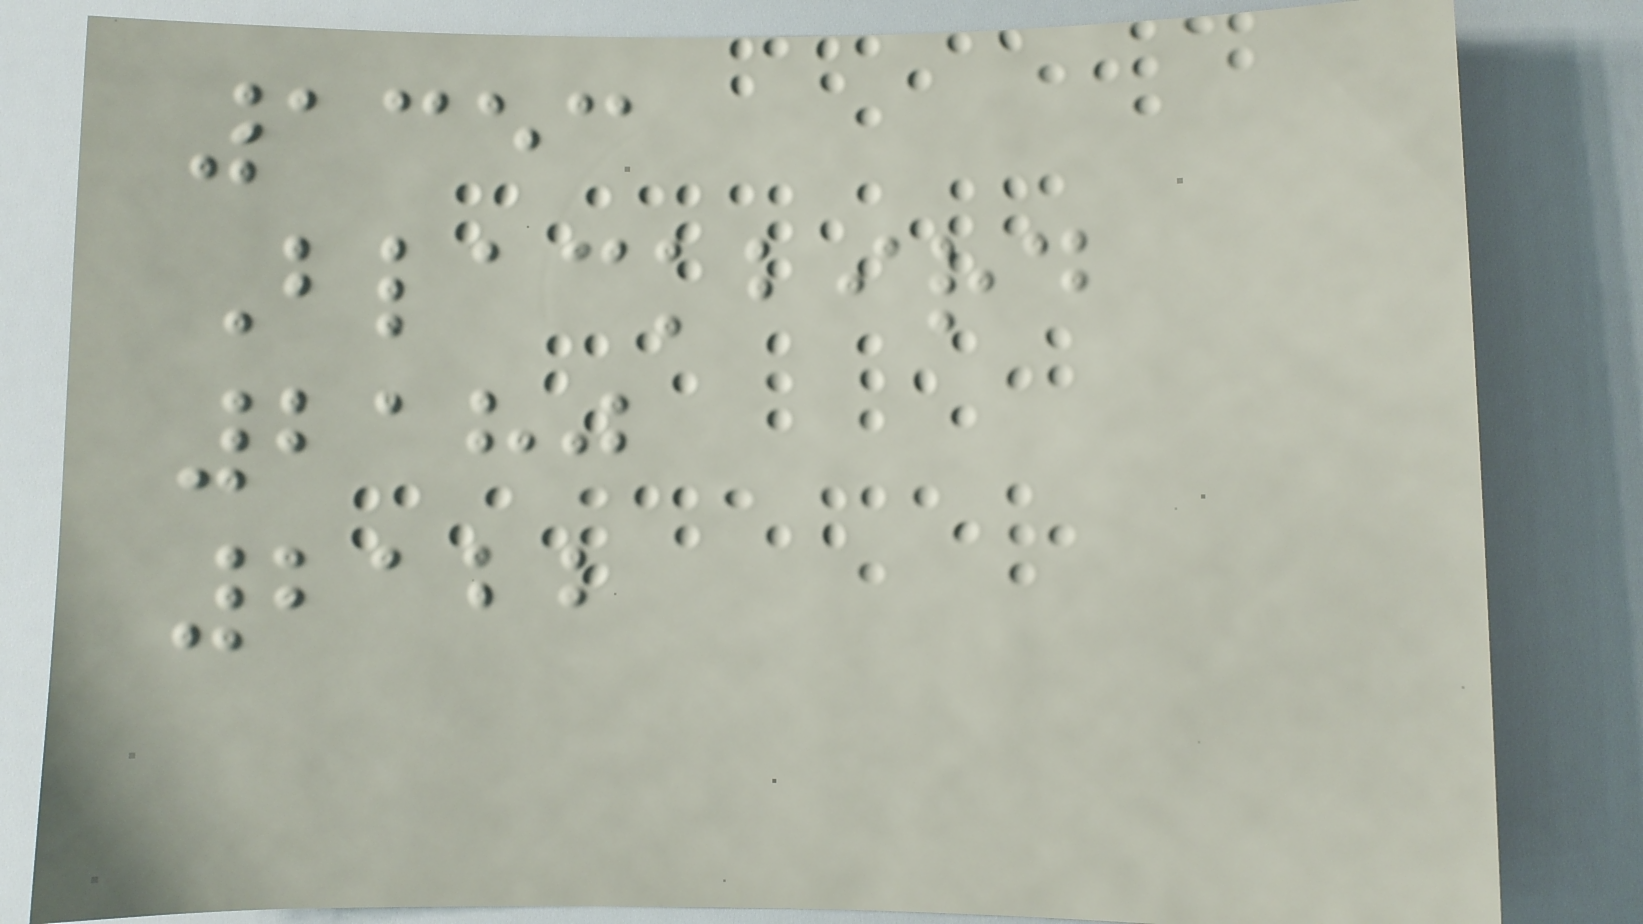1353
Blackbird
2180
2122
